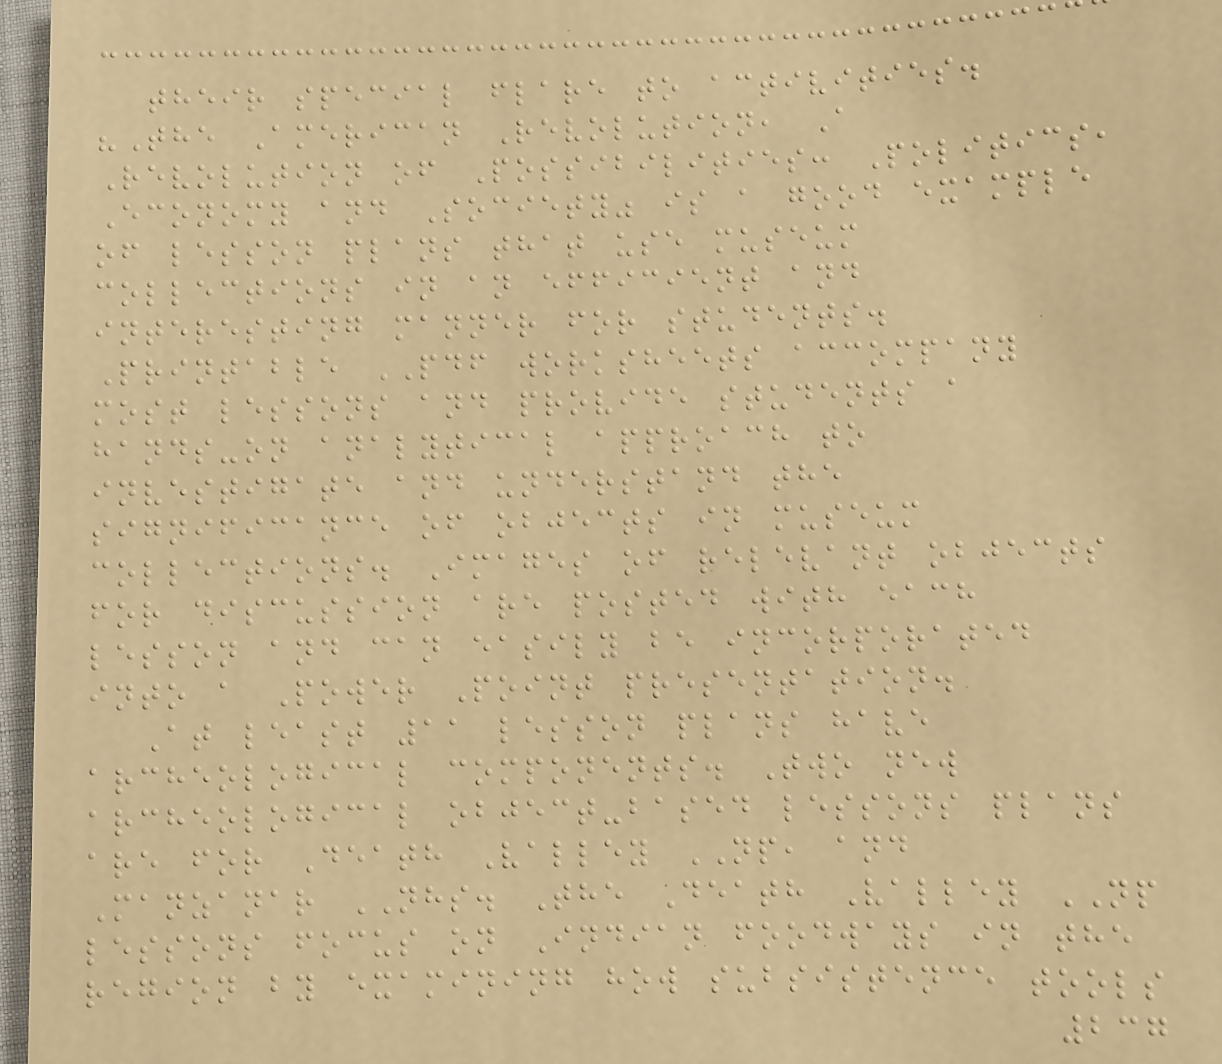their special flare to activities.
"The American Revolution, A
Revolution of Possibilities: Politics,
Economy and Society" is a good example
of lesson plans that use museum
collections in an efficient and
interesting manner for students.
Printable PDF worksheets accompany
most lessons and provide students a
hands-on analytical approach to
investigate and understand the
significance of objects in museum
collections. Images of relevant objects
for discussion are posted with each
lesson and can easily be incorporated
into a Power Point presentation.
At least 11 lesson plans have
archeological components. Two new
archeological object-based lessons plans
are for Death Valley NP, and
Manzanar NHS. The Death Valley NP
lessons focus on Indian foodways in the
region by examining how subsistence tools
237
